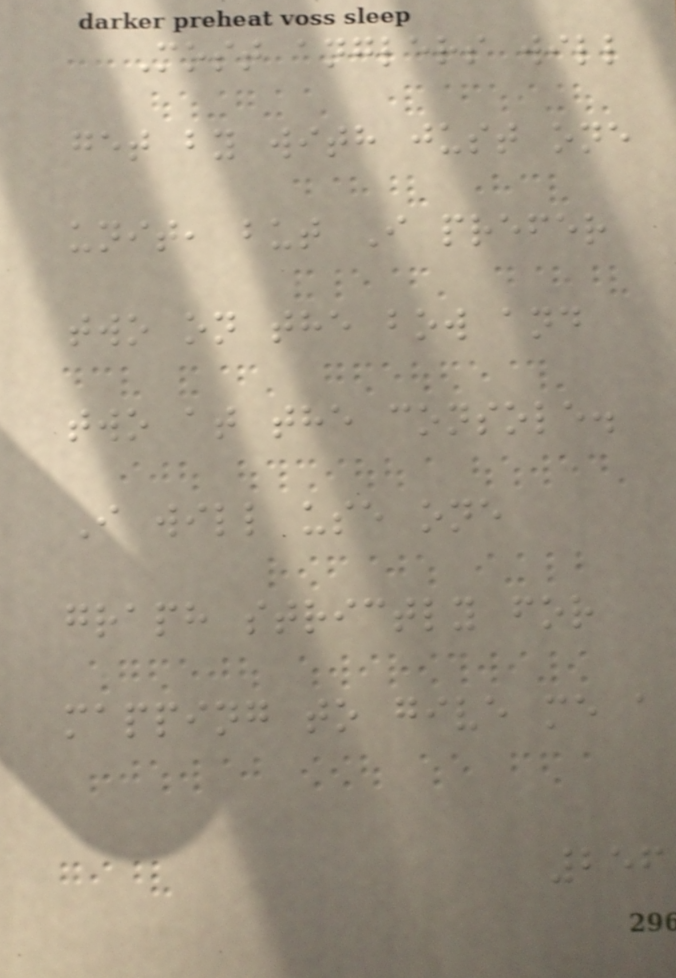Most anglers will
get by with just one
unit, but I prefer
two on the bow and
two at the console.
I will use one
graph strictly for
mapping to give me a
256
